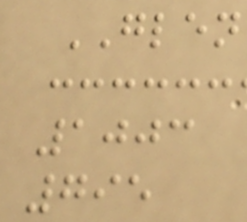GLEN
1003
795
